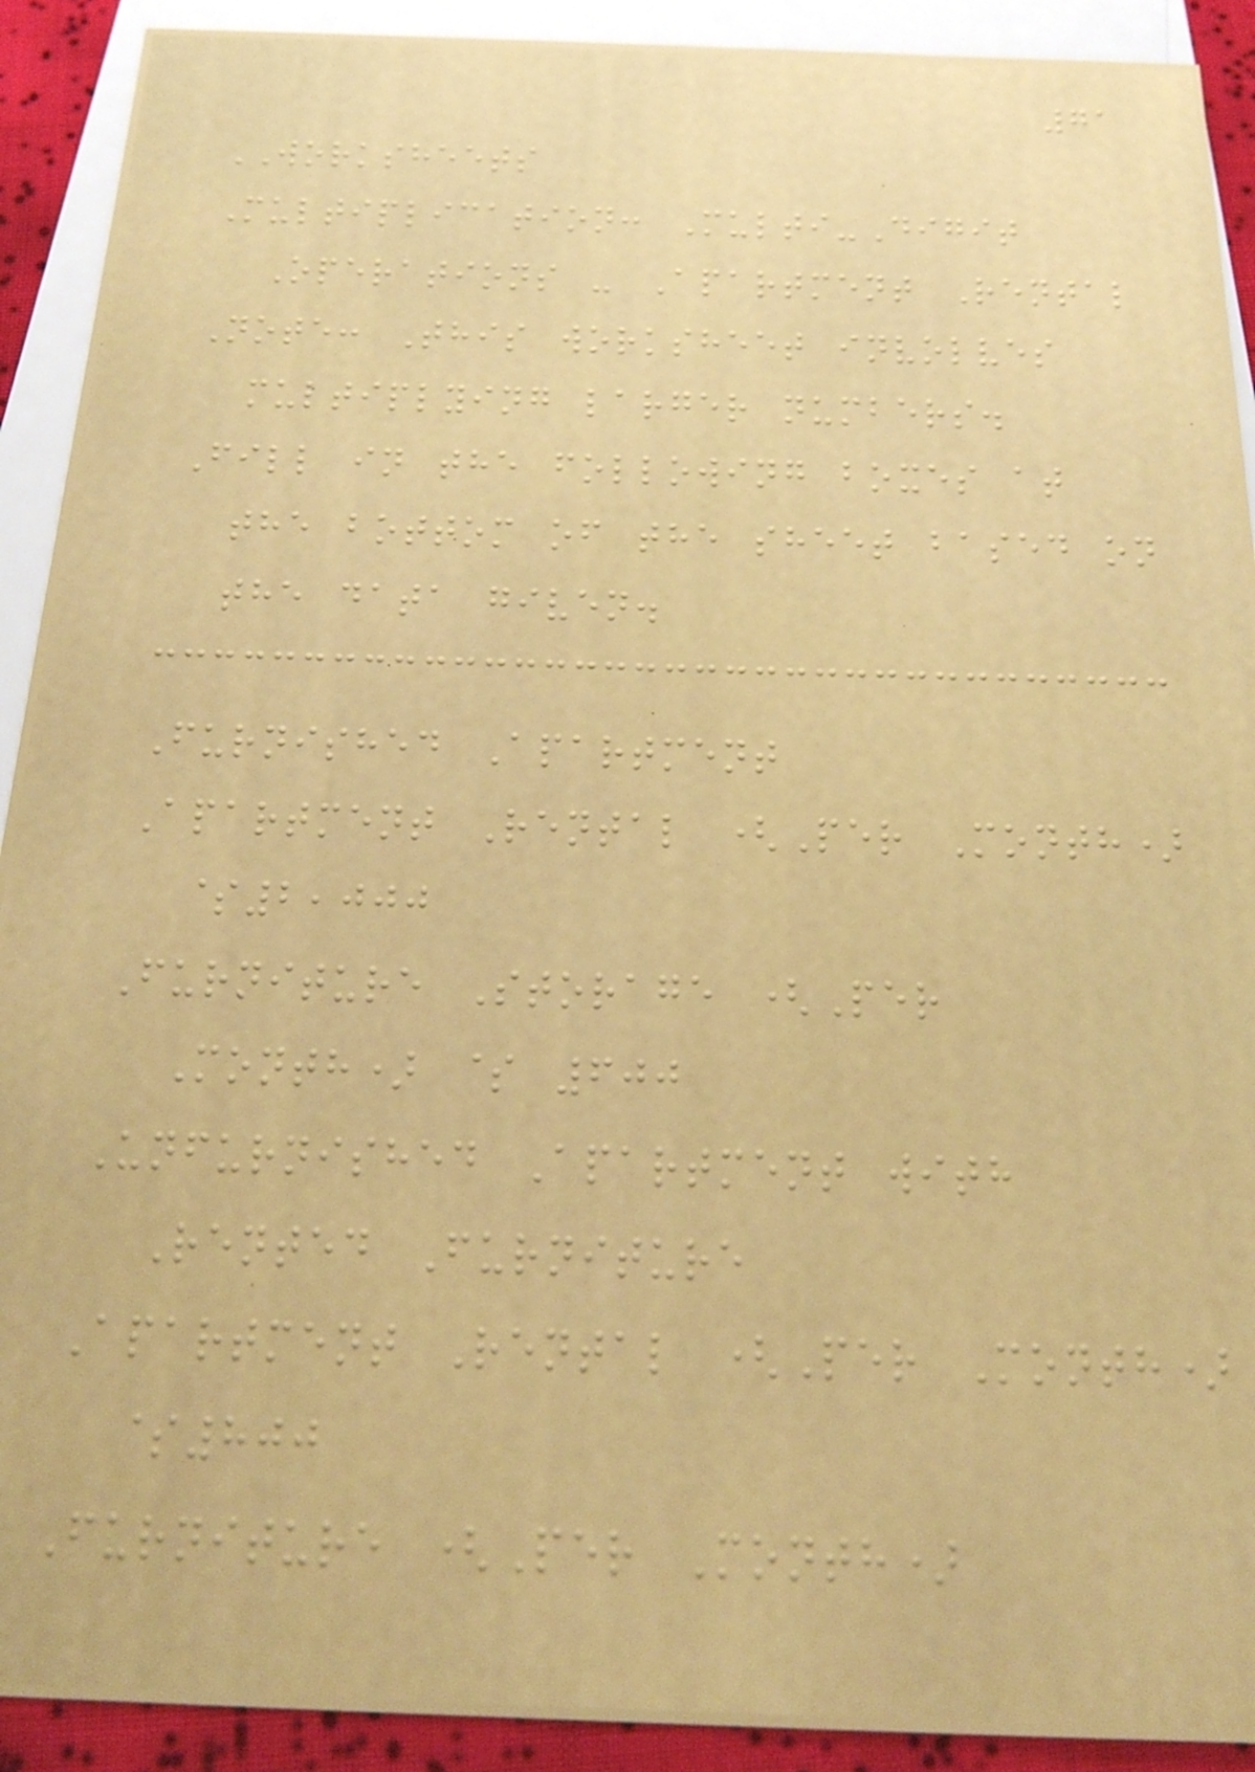71
WORKSHEETS
Multiplication: Multi-Digit
Operations - Apartment Rental
Note: This worksheet involves
multiplying larger numbers.
Fill in the following boxes at
the bottom of the sheet based on
the data given.
Furnished Apartment
Apartment Rental (Per Month)
$2,000
Furniture Storage (Per
Month) $ 600
Unfurnished Apartment with
Rented Furniture
Apartment Rental (Per Month)
$800
Furniture (Per Month)
